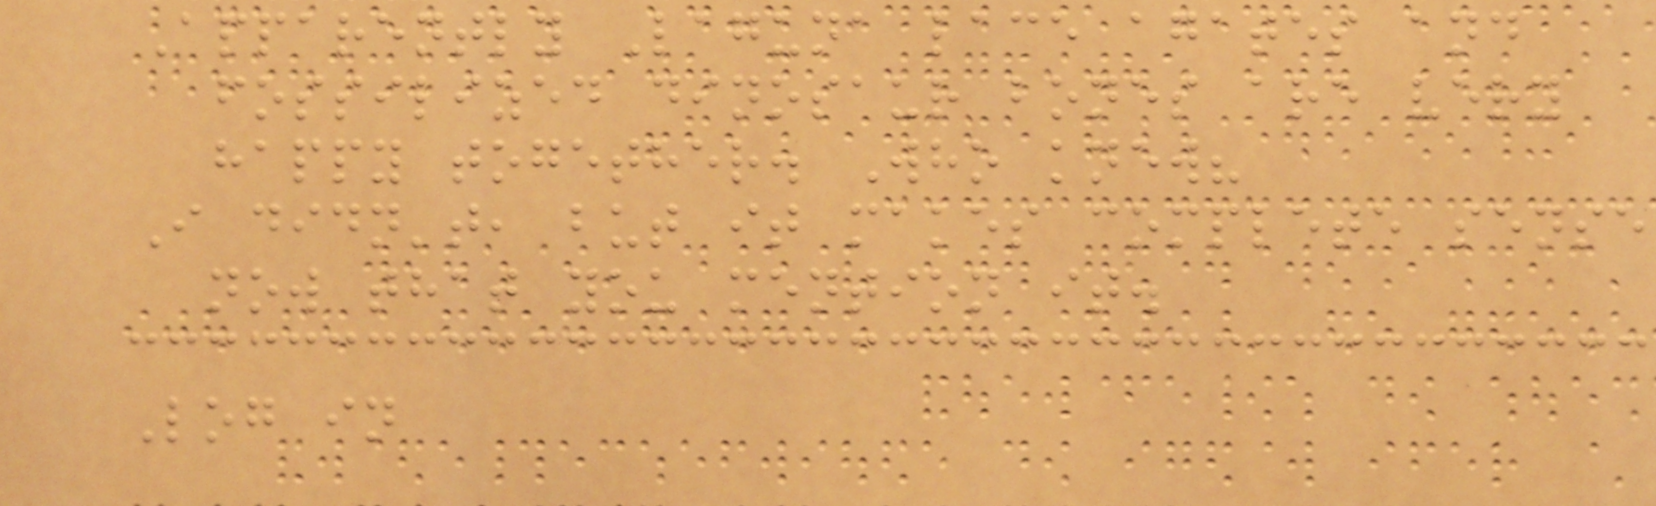Apparently Laguna lace agates and
fossilized dinosaur bones are very
happy together. Who knew?
I didn't, but it makes complete sense
now that you mention it.
Log in
